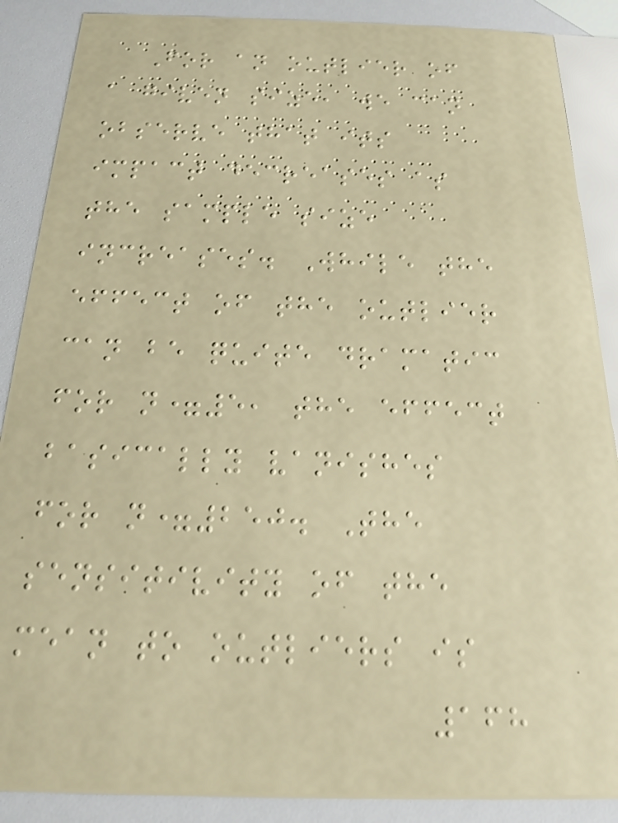For an outlier of
a given size, we can
observe that its
impact decreases as
the sample size
increases. While the
effect of the outlier
can be quite dramatic
for n=5, the effect
basically vanishes
for n=250. The
sensitivity of the
mean to outliers is
168
